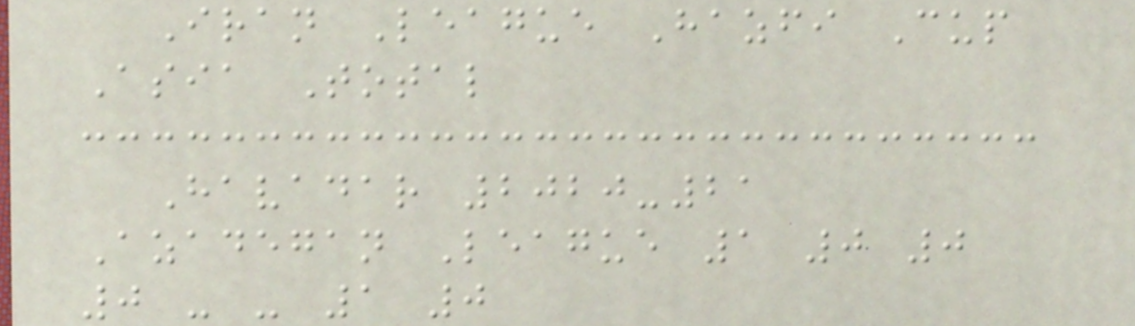Iran League Hazfi Cup
Asia Total
Havadar 2020-21
Azadegan League 1 0 0
0 - - 1 0
